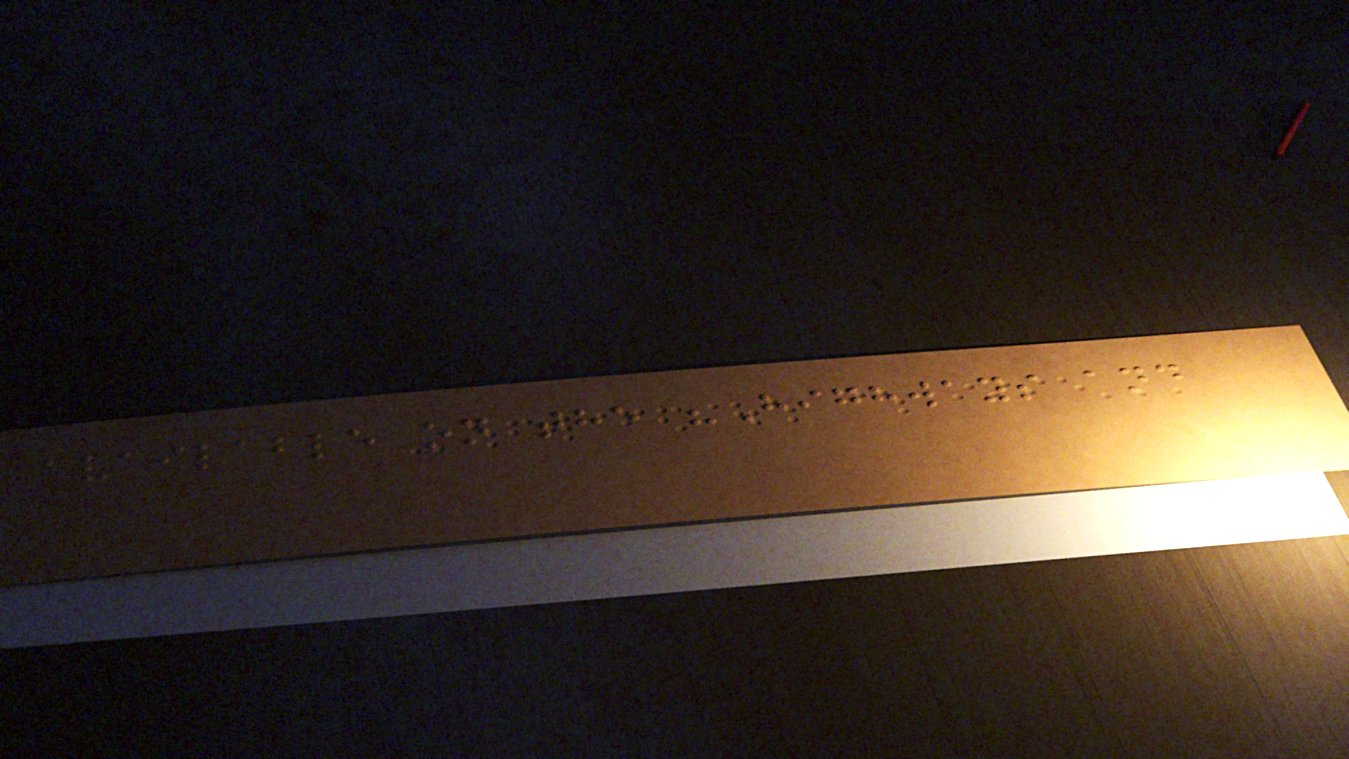available on the "Highways and
